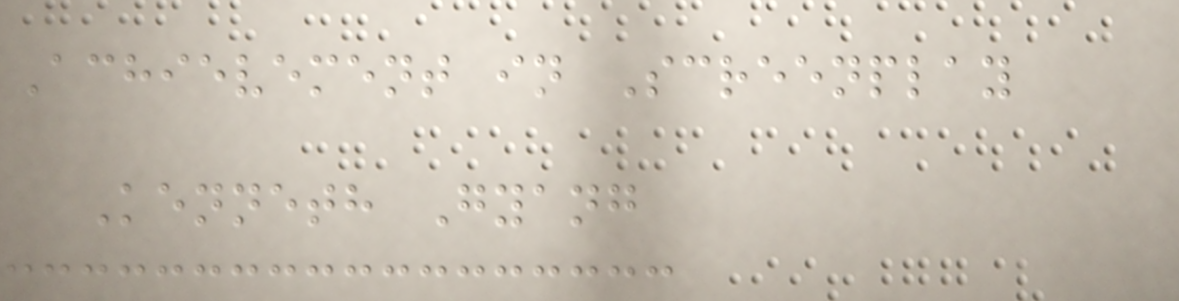Achievement in Screenplay
Kenneth Gyang
